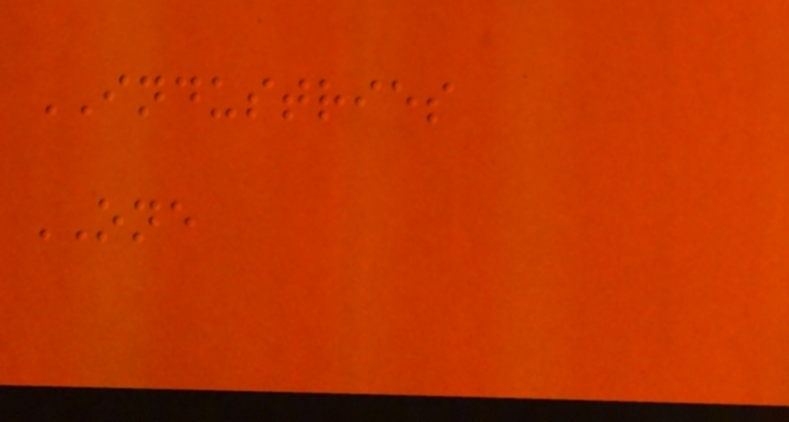INDUSTRIES
ONE
